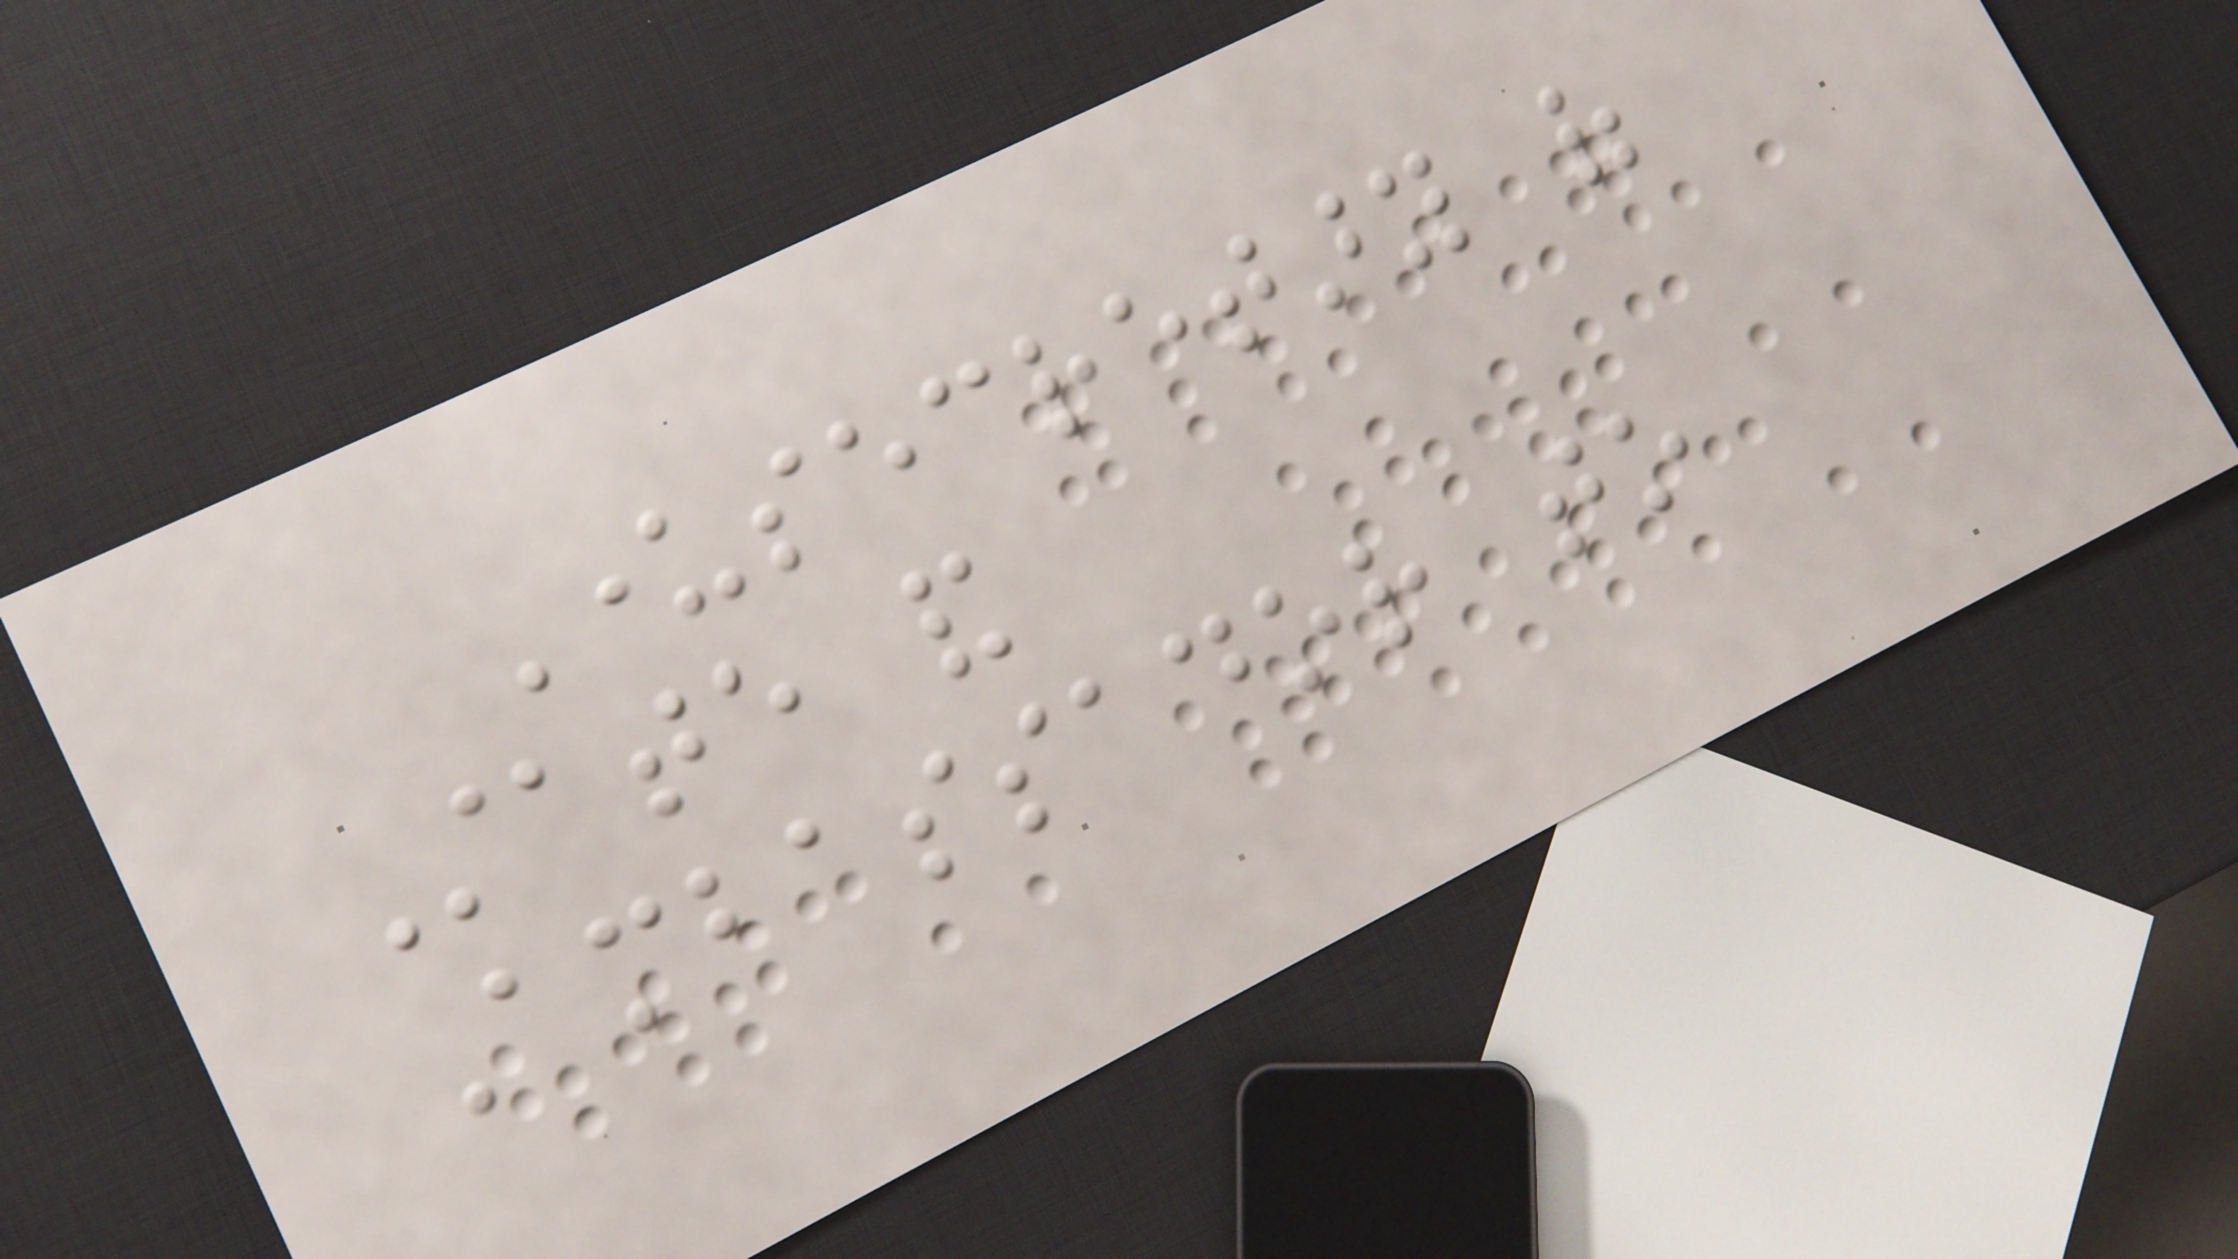Undersecretary of
State and
Ambassador to
